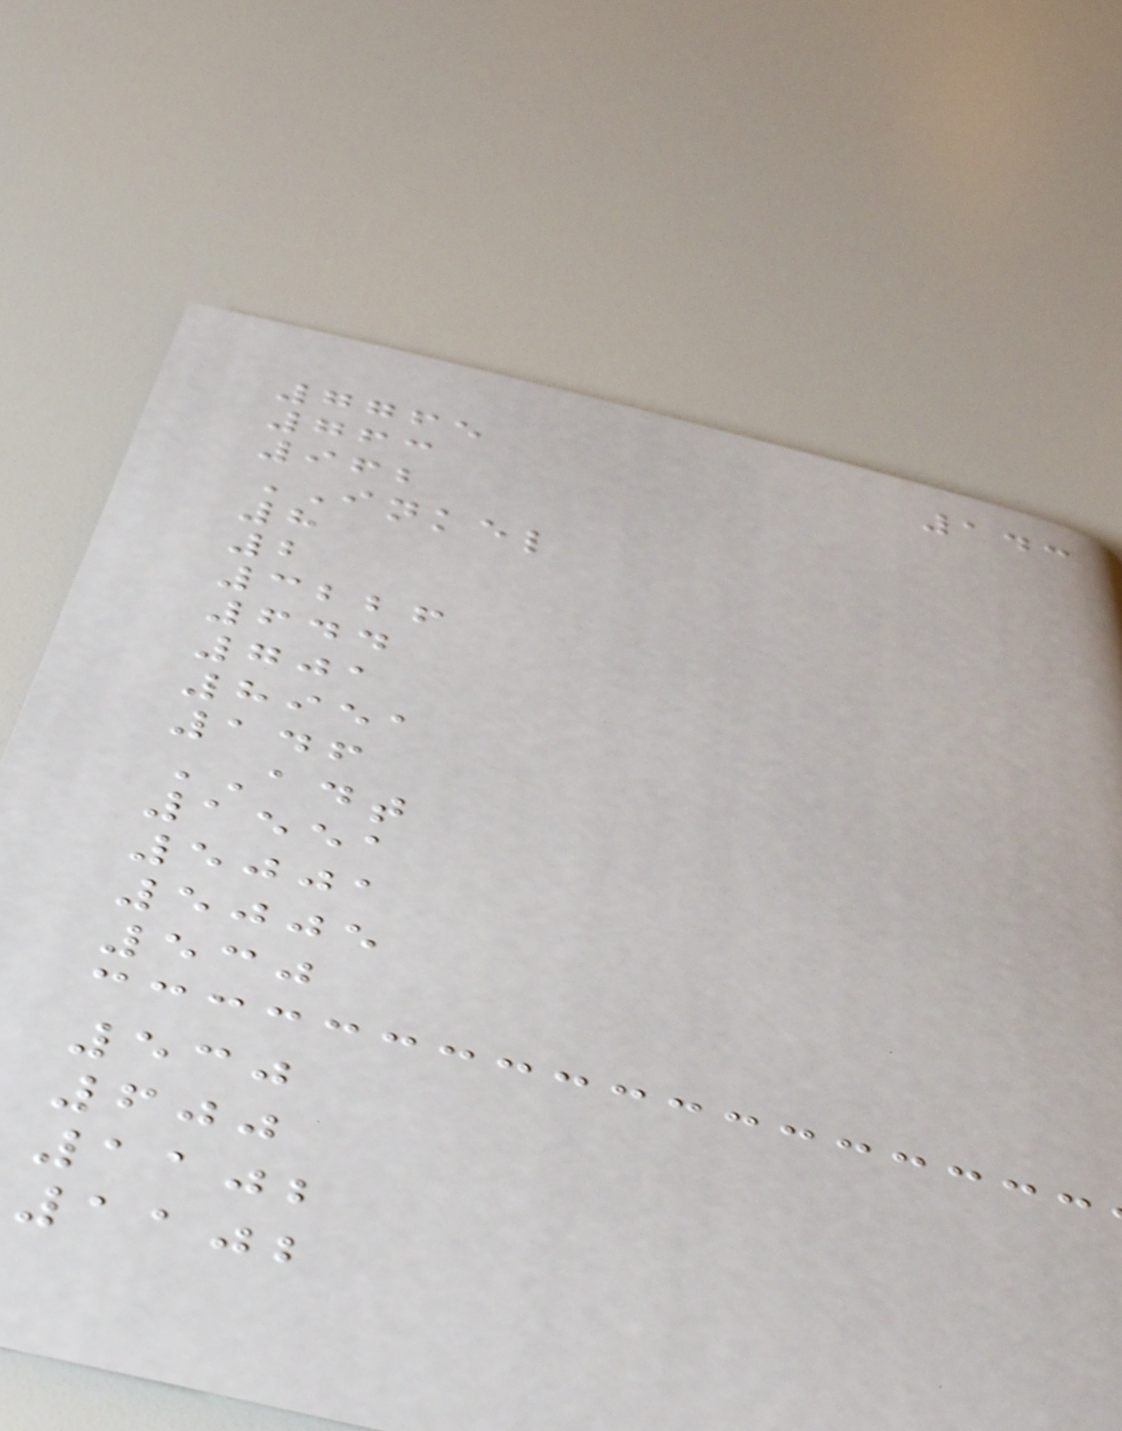143
7765
763
962
INKEL
8
2
3226
644
701
8951
146
ADT
1551
5001
5005
530
530
600
1102
1102
